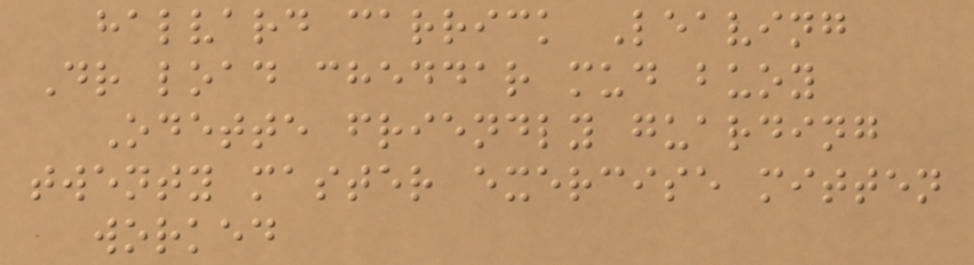halvard carrick Leaving
Dr load cheddar mud buoy
Odette friendly guarding
twenty master exercise mitten
worked
